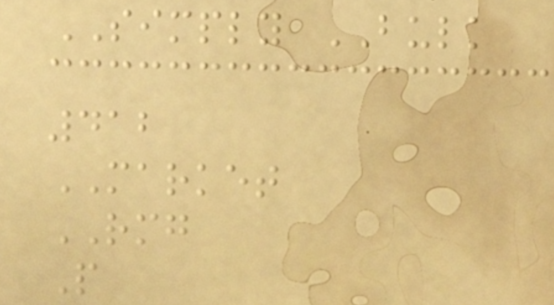SIMPLY BULK
412
MARKET
RMG
P
